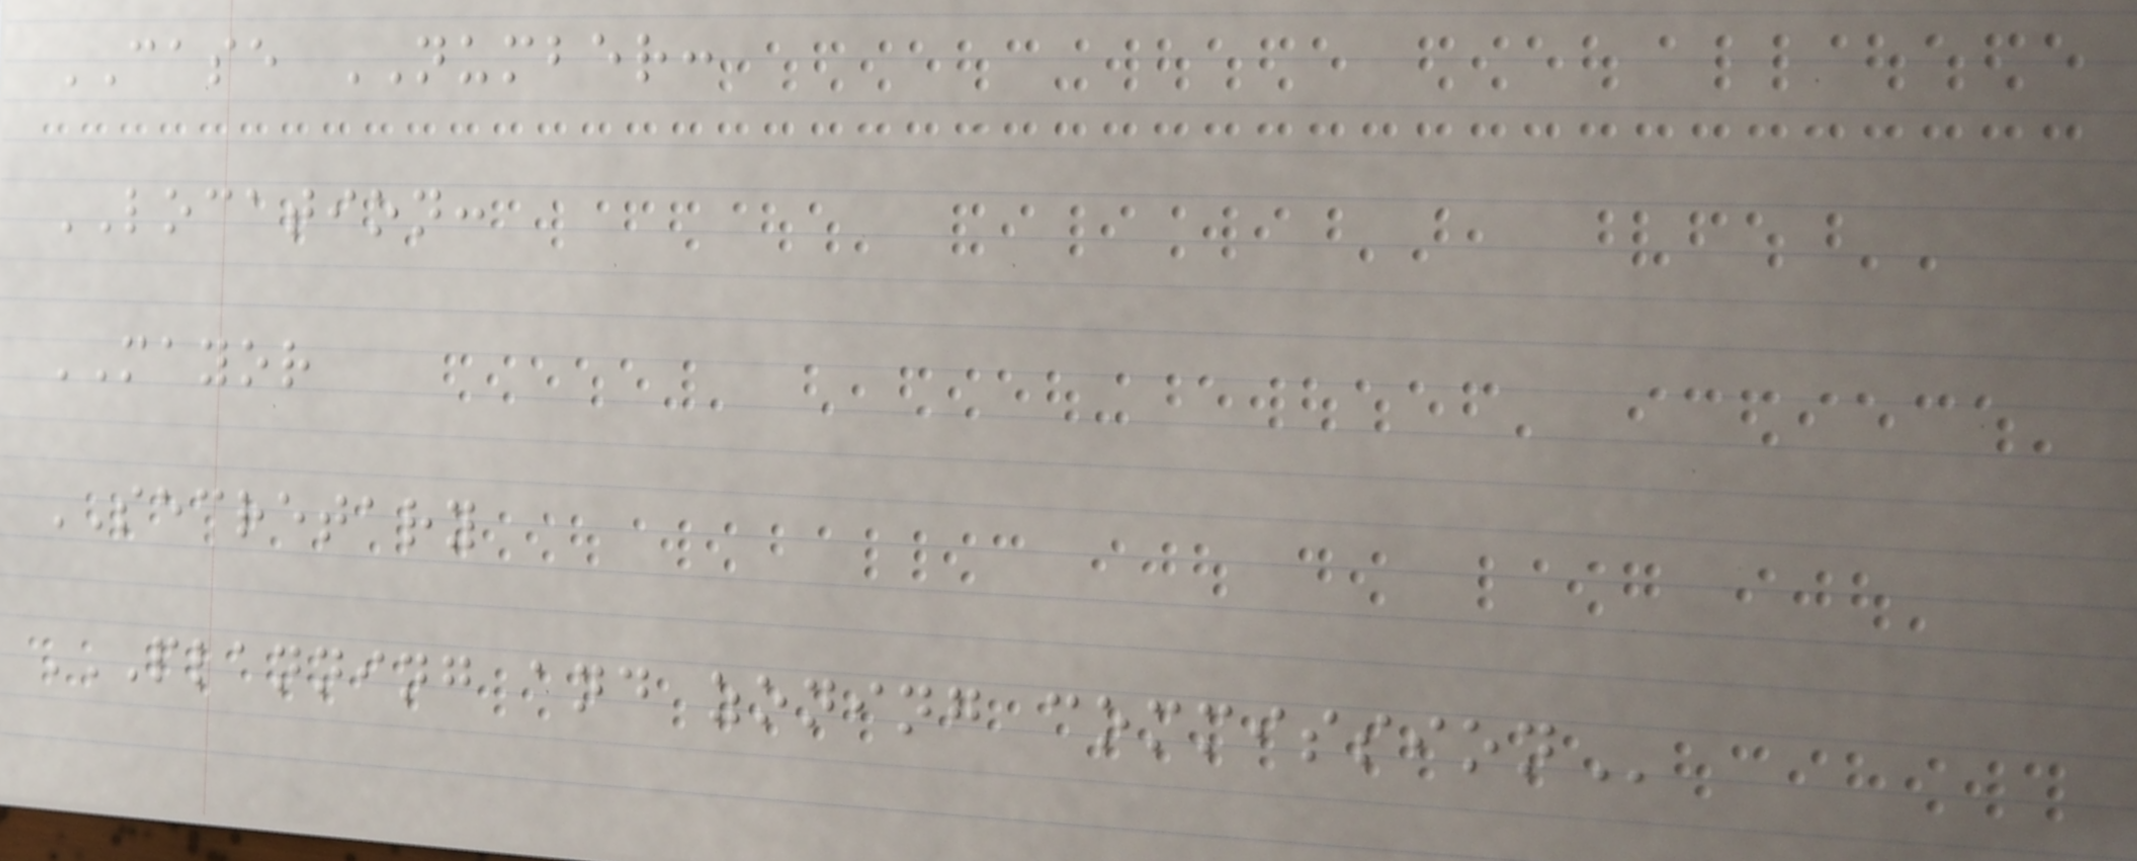CASE NUMBER:
LOCATION:
MAYOR
SECRETARY
PLANNING AND ZONING COMMISSION
